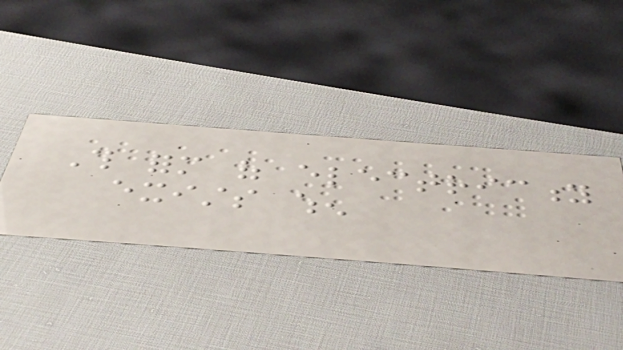This form of electricity
exists when
